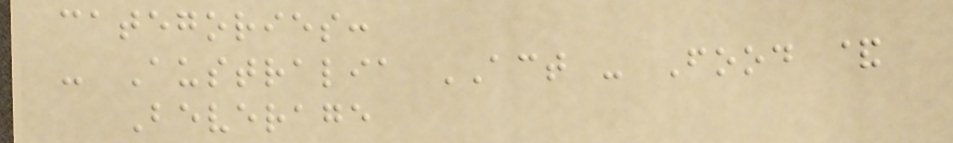categories:
- Australia ACT - Food &
Beverage
